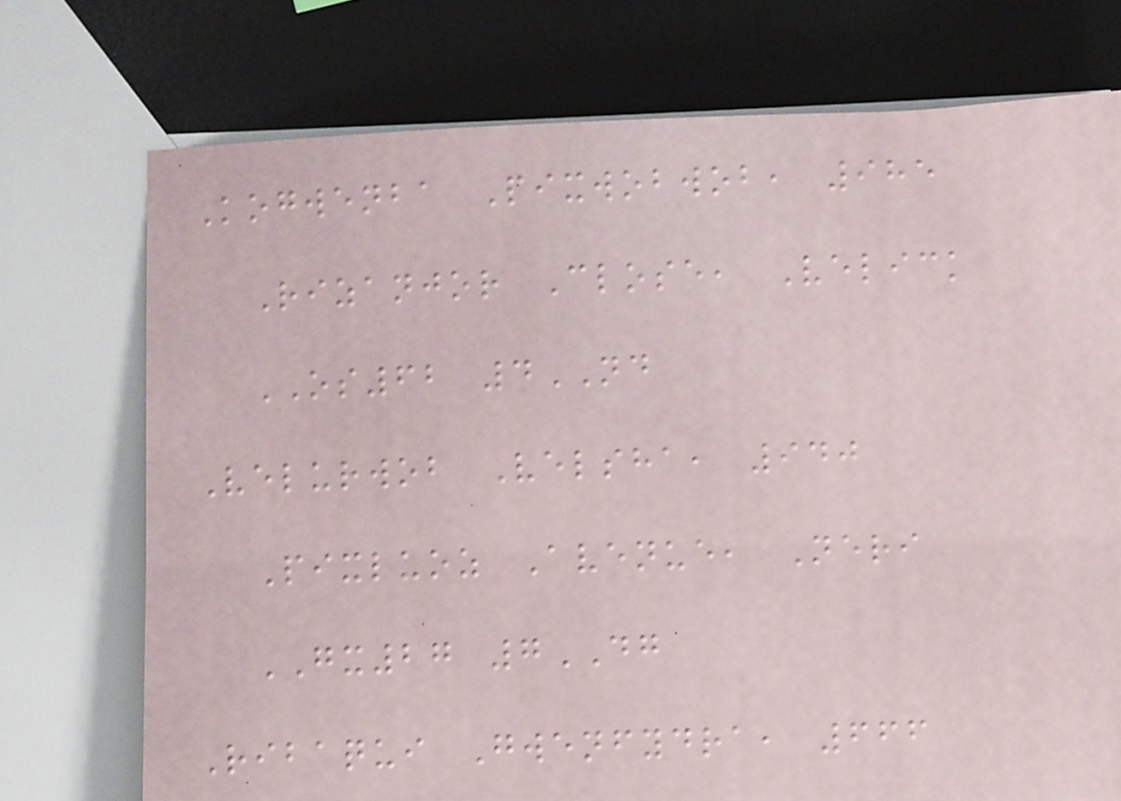Kogwenba Pixwobwob, 985
Rizanjor Close, Velick
OS62 4ND
Velurwob Velsha, 940
Pixluoz Avenue, Neri
GX27 7DG
Ribaqui Gwenfydra, 666
